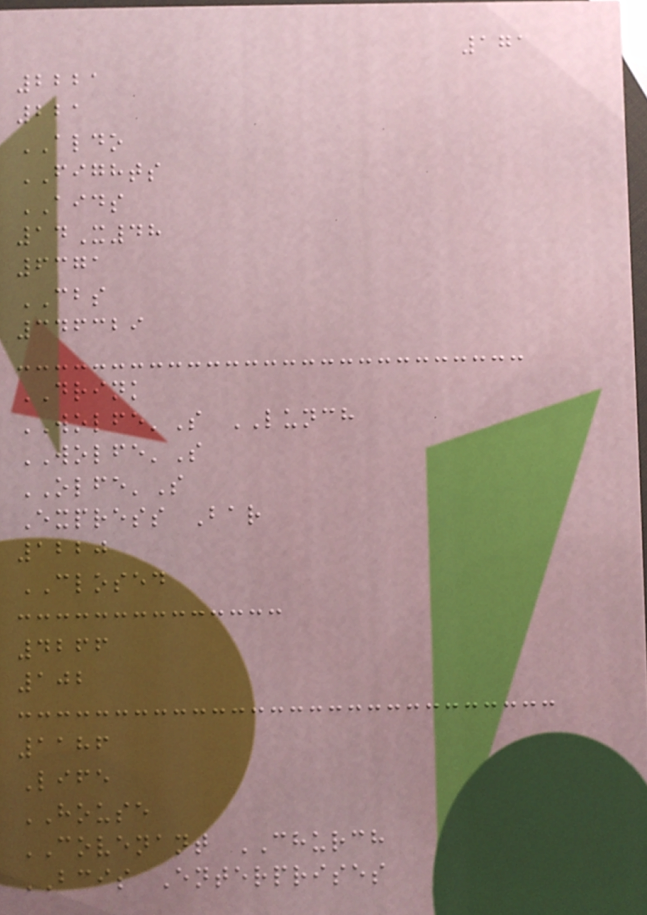171
2221
221
ALDO
FIGHTS
AIDS
14X48
6371
CBS
346329
DRINK
WOLFE'S LUNCH
WOLFE'S
OLFE'S
Express Bar
1220
CLOSED
4266
102
1186
Life
HOUSE
COVENANT CHURCH
BCIS Enterprises
